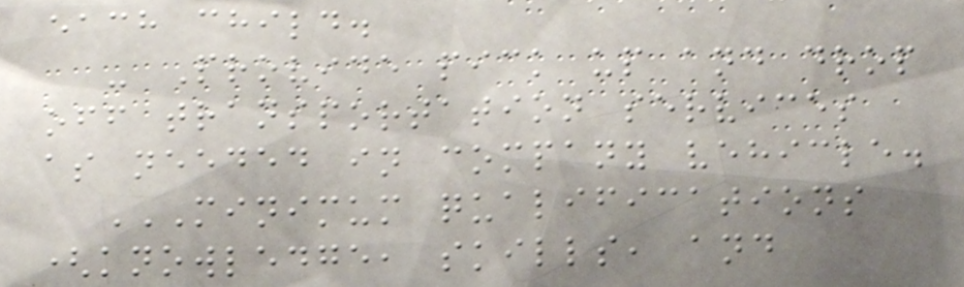each child.
- Provide pick up and drop
off transportation services
as needed in company vehicle.
MINIMUM QUALIFICATIONS
(KNOWLEDGE, SKILLS, AND
